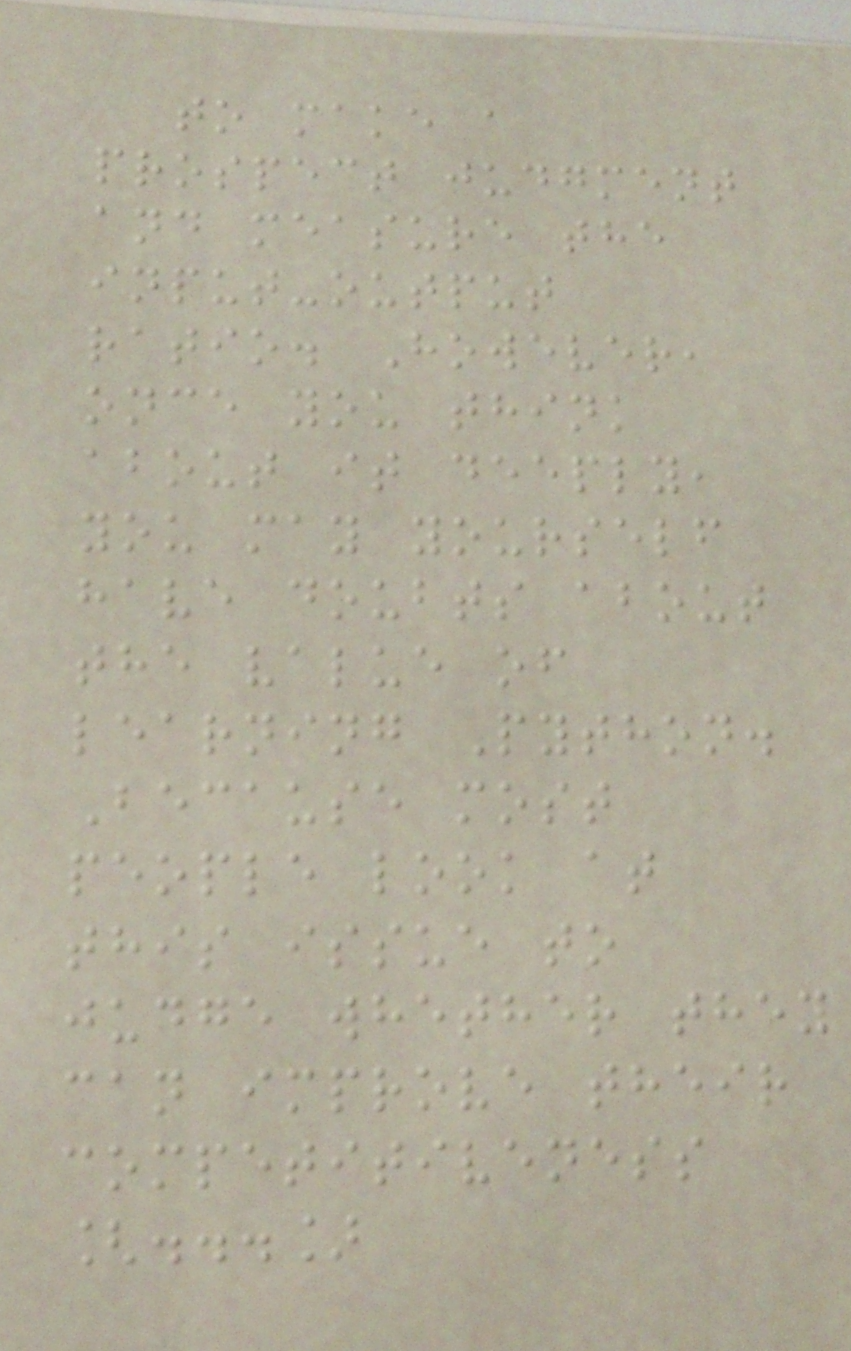to make a
prospect judgment
and measure the
input-output
ratio. However,
once you think
about it deeply,
you may yourself
have doubts about
the value of
learning Python.
Because most
people look at
this issue to
judge whether they
can improve their
competitiveness
[...]
